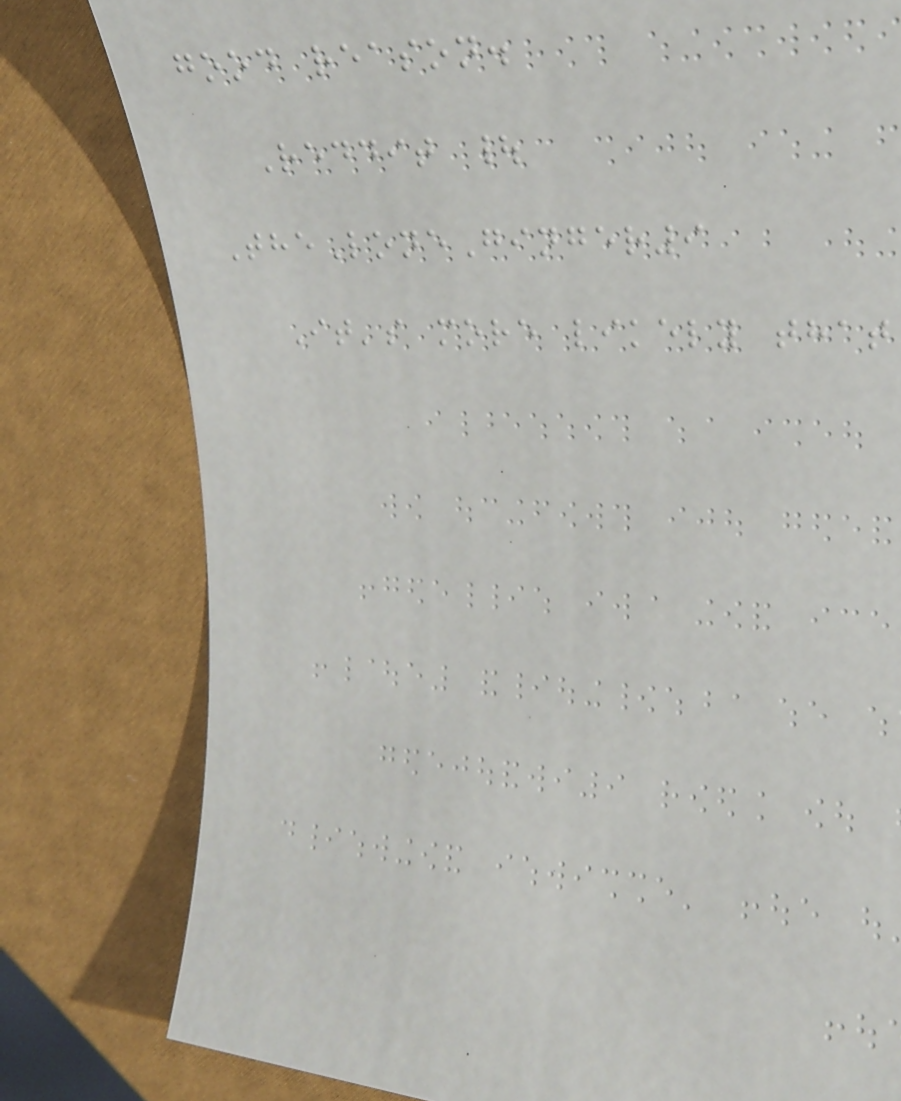good reason.
Reddit |
TheLoneGinger9
It's more likely that
